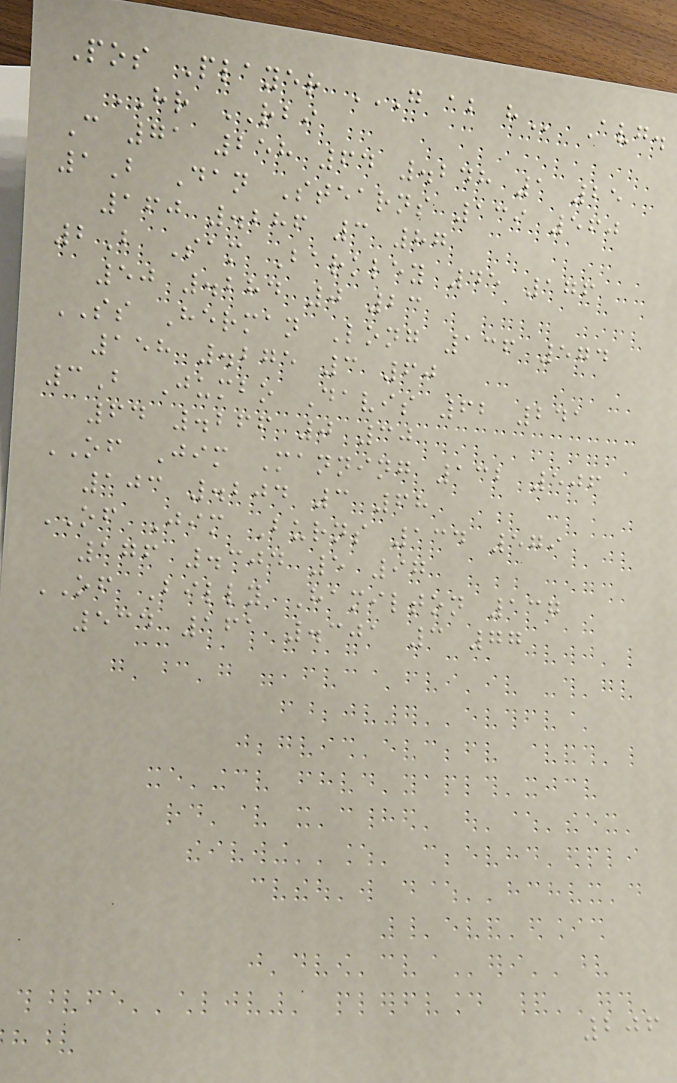Pos Player G AB H Avg.
HR RBI
C 71 258 64 .248 1 25
1B Dan Stearns 139 560
160 .286 3 87
2B Sam Barkley 45 176
50 .284 0 23
SS Herman Long 136 574
158 .275 3 60
3B Jumbo Davis 62 241
64 .266 0 30
OF Jim Manning 132 506
103 .204 3 68
OF Jim Burns 134 579
176 .304 5 97
OF Billy Hamilton 137
534 161 .301 3 77
206
